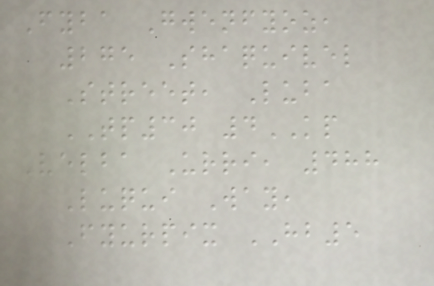Fyba Gwenfyoz,
275 Shaquivel
Street, Luba
TP30 4KP
Velba Urri, 488
Luqui Way,
Fyurpix HB5
